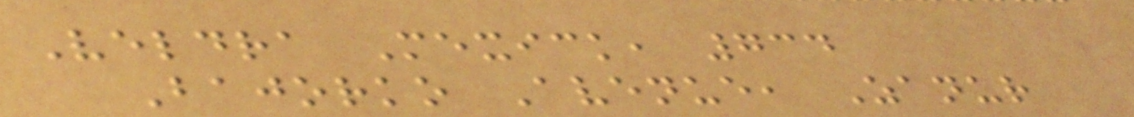Veldra Mexick, 734
Bajorko Avenue, Zanur
